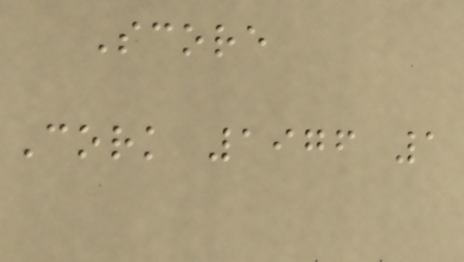Score
Cork 1976 1
